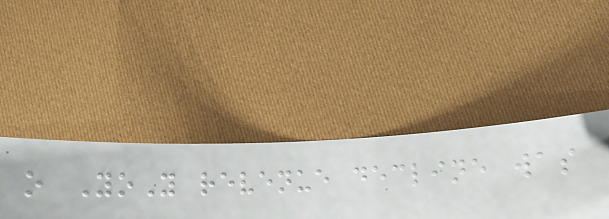o YoY revenue decline was
